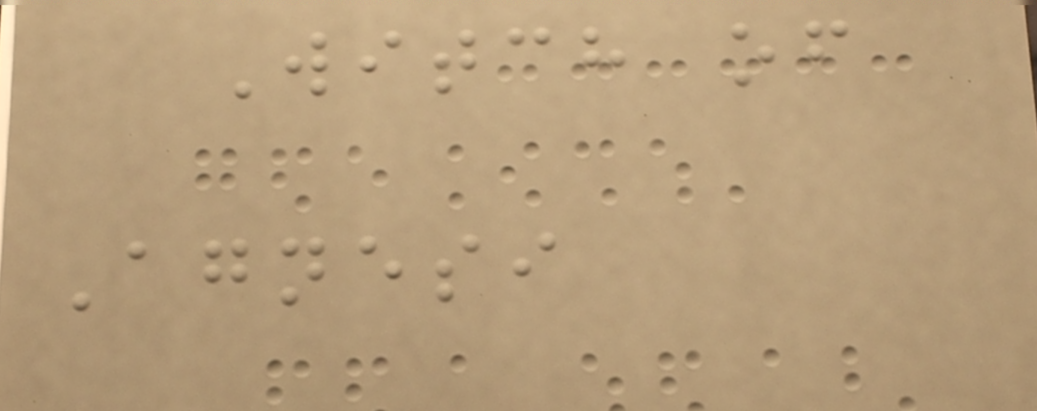Witch of
Agnesi
